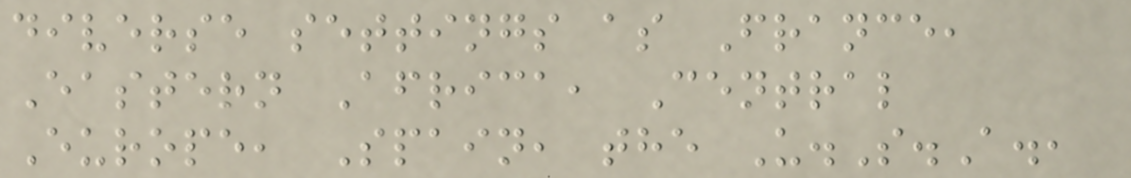diverse settings as France,
Eastern Africa, Central
Europe, Spain, the U.S.A.,
